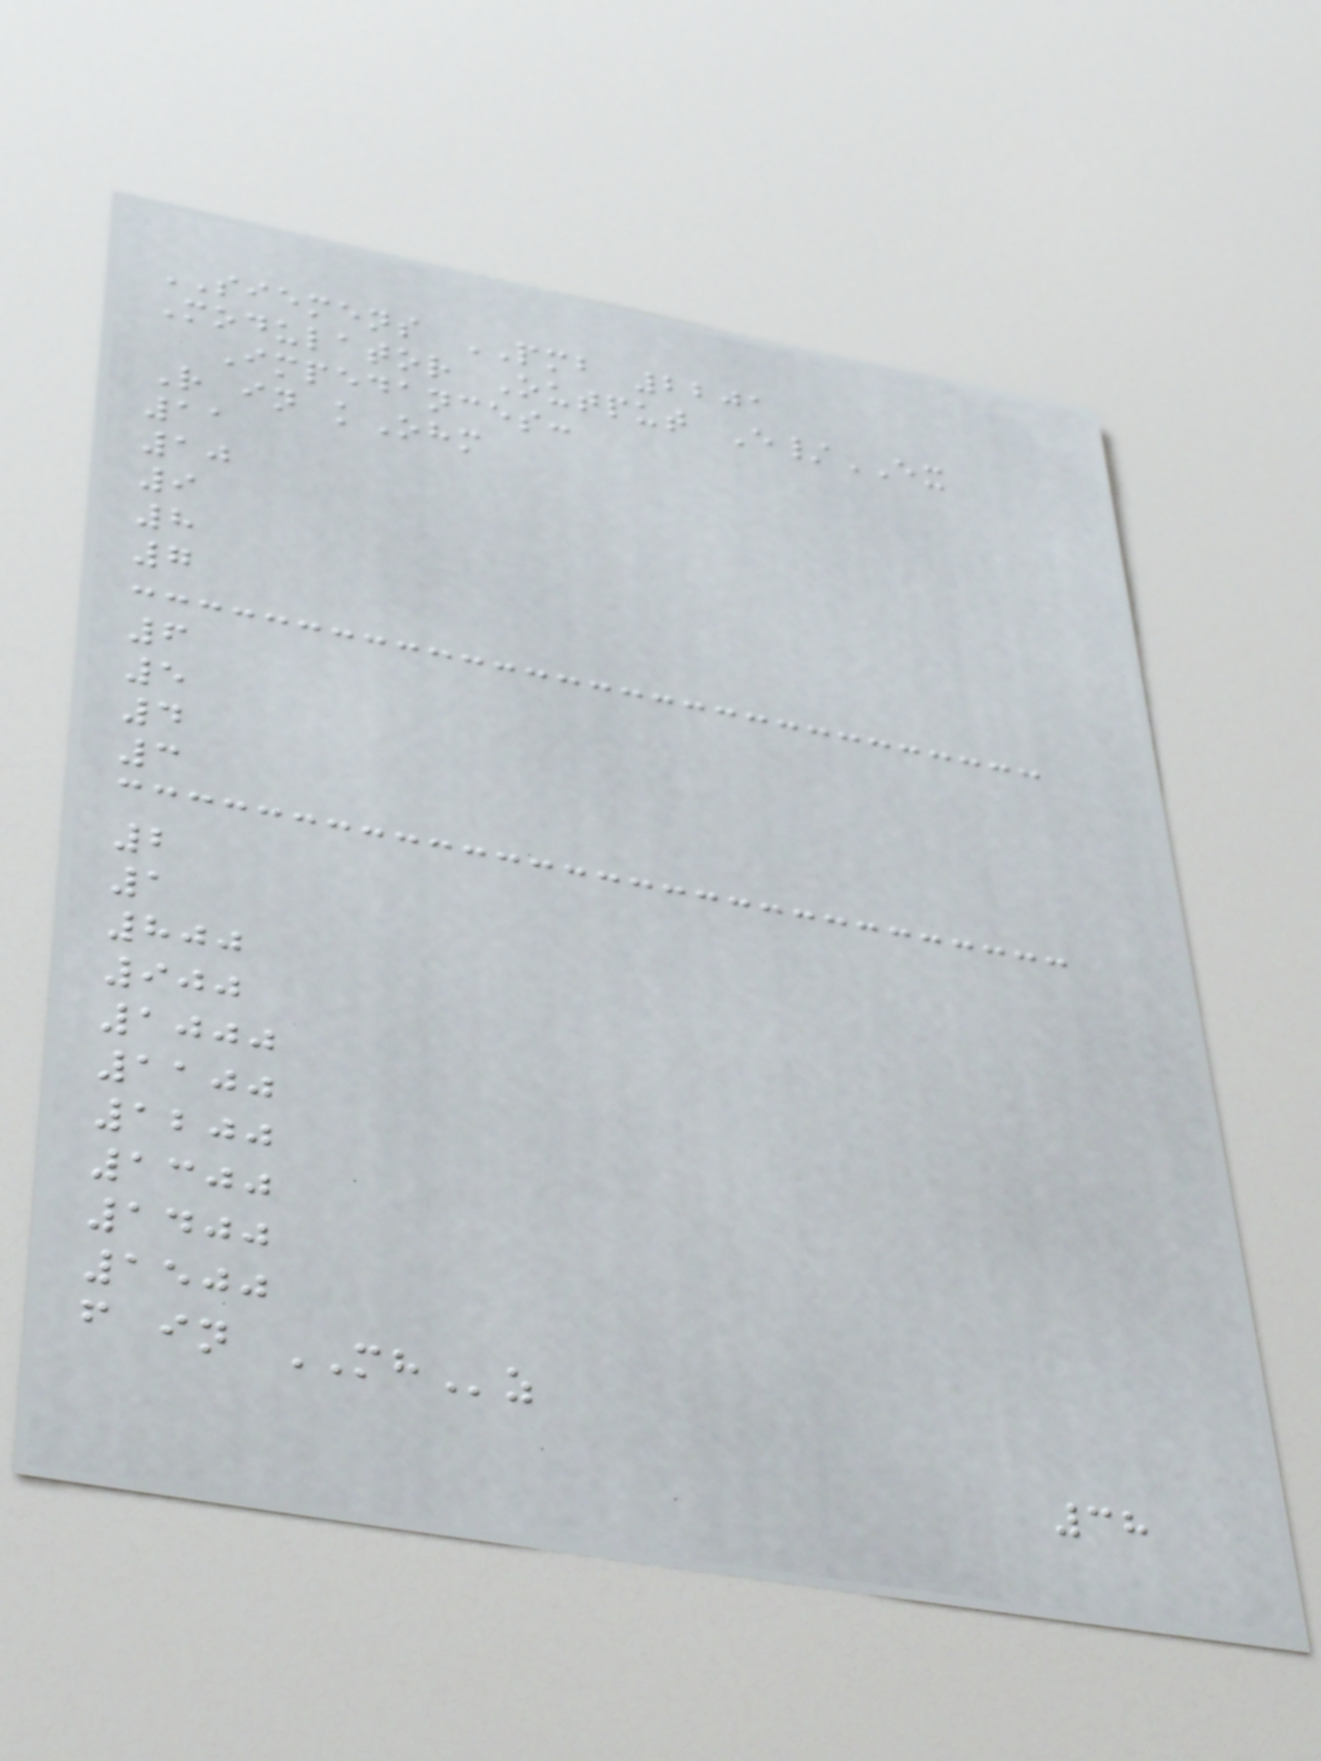SIEMENS PMB 2201
Modulator Output E/EX
Impedances:
R in kOhm
11
10
9
8
7
6
5
4
3
2
1
800
900
1000
1100
1200
1300
1400
1500
f in MHz
38
